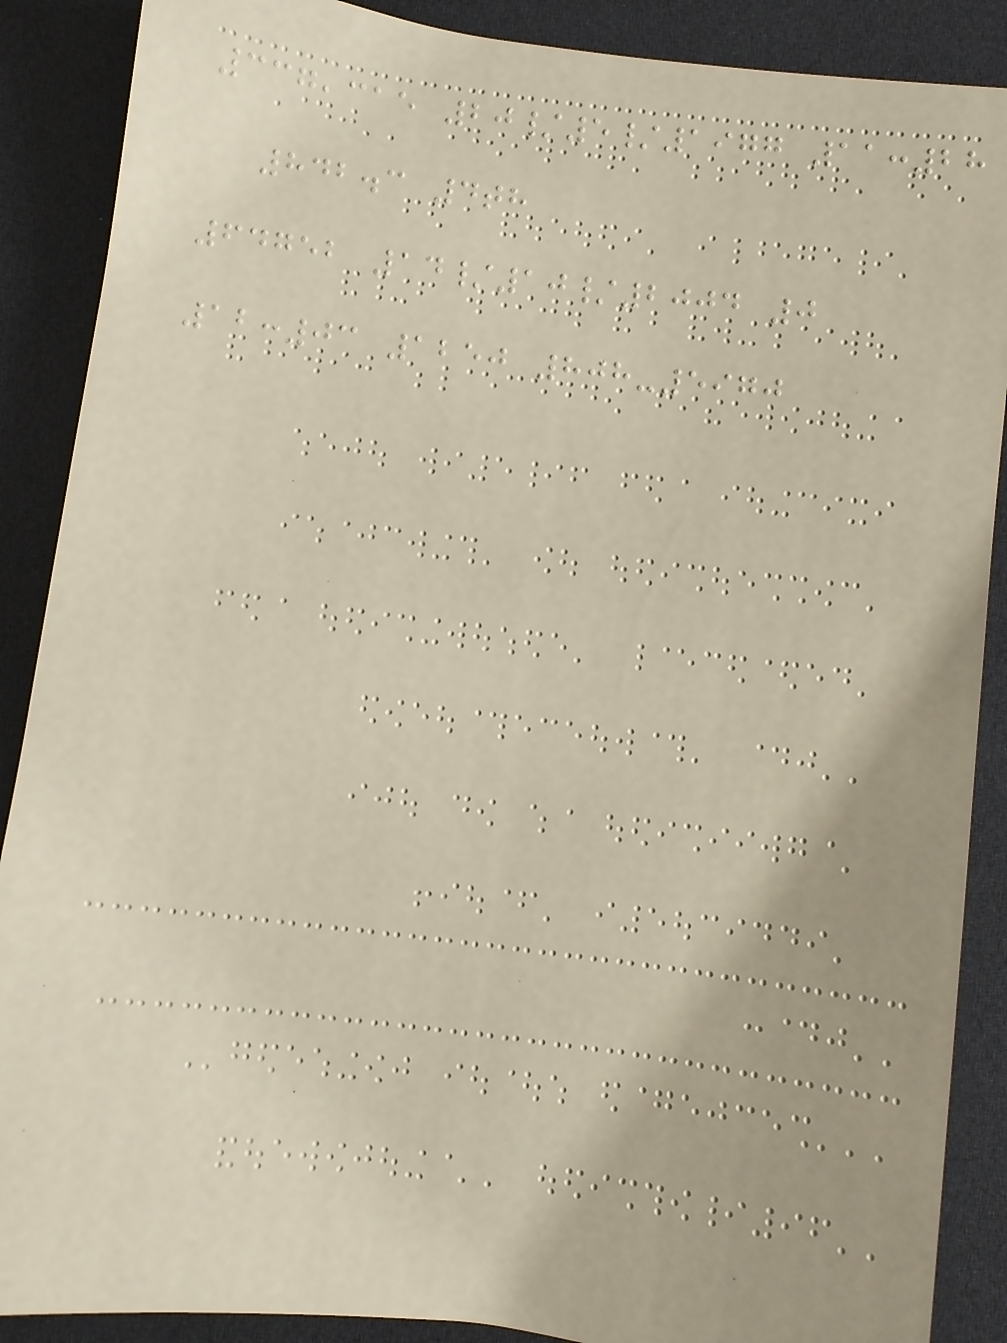337,315 20/5/1977 11:28
842.3 4th
64752 14/10/2004 0
12:03 1250 808-5970
